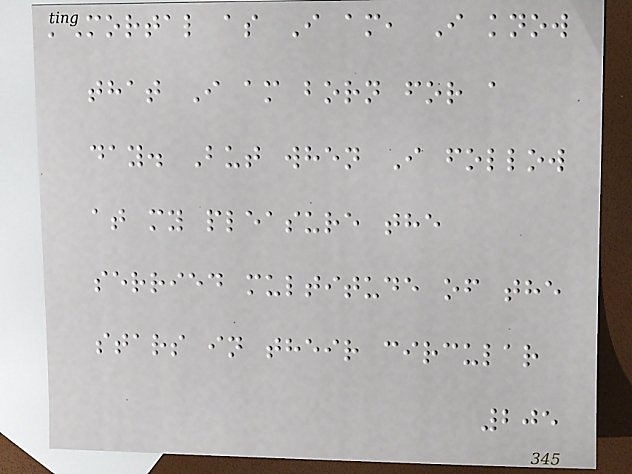'Mortal as I am, I know
that I am born for a
day. But when I follow
at my pleasure the
serried multitude of the
stars in their circular
205
